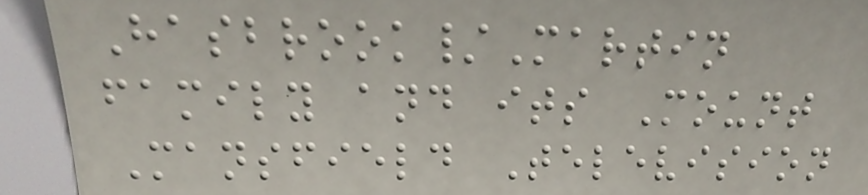Hasbrook/Martin
family and its Mount
Mansfield Television
